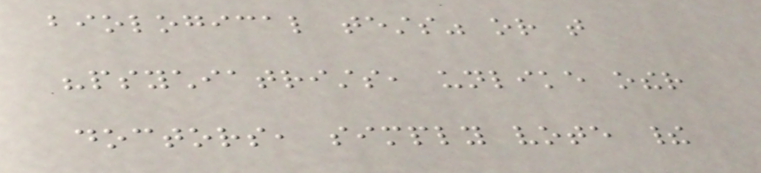biological tests" or that
"psychiatrists, unlike other
doctors, simply vote their
